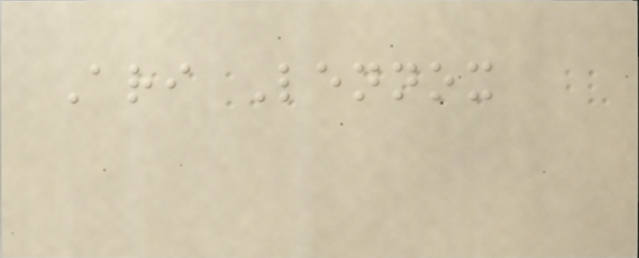Ari Lennox
